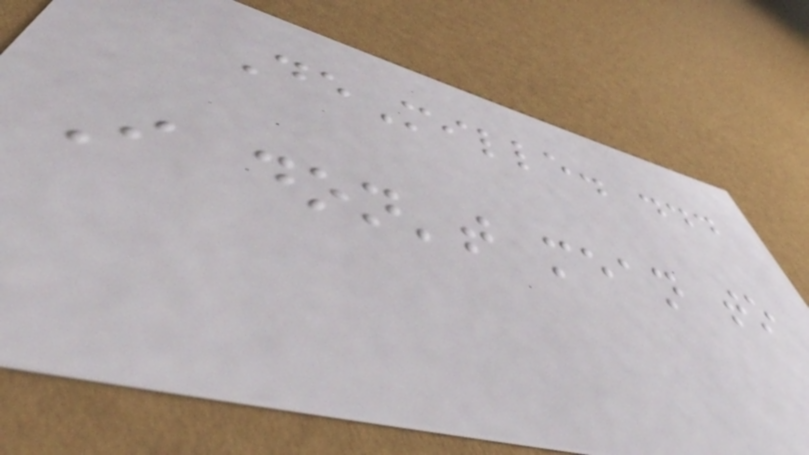DeMille. ...
I don't mean to
